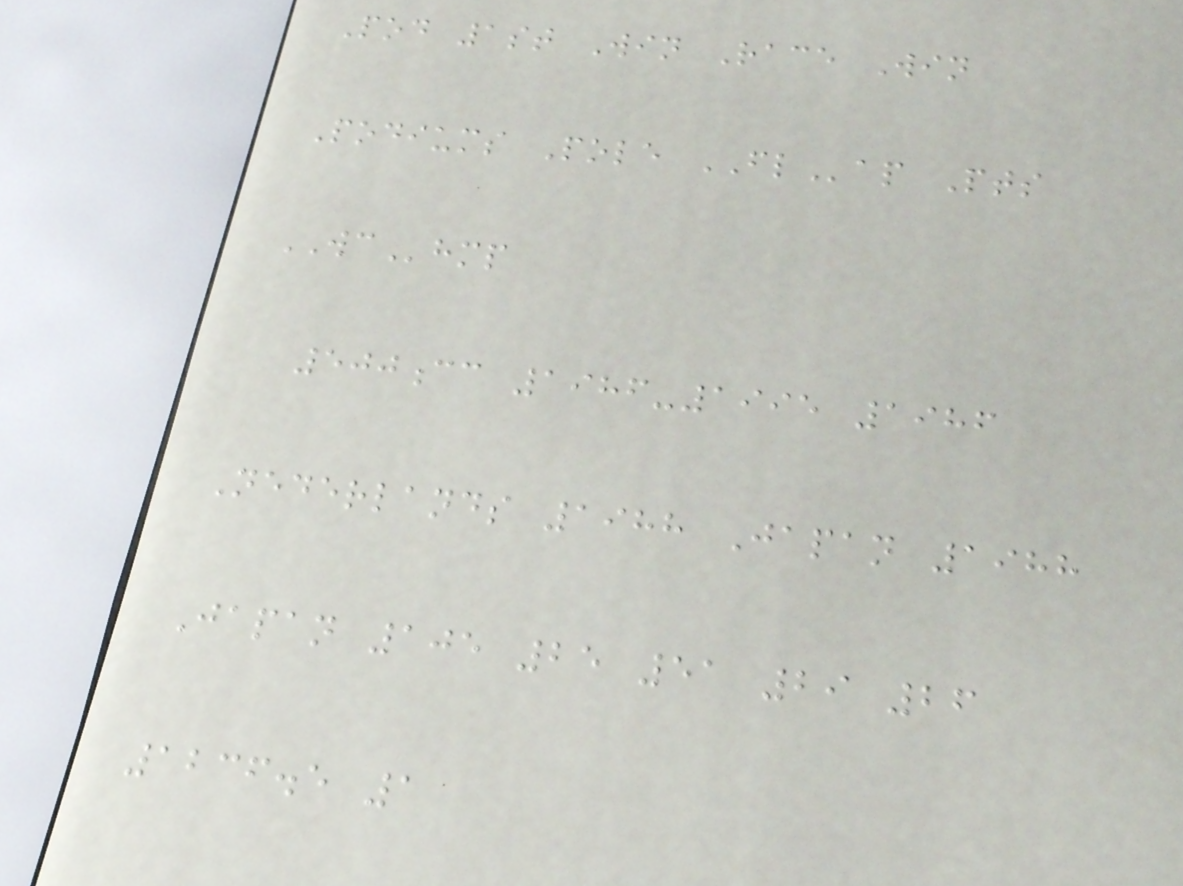Pod 1st Win Race Win
Podiums Pole FLap Pts
WChmp
500cc 1986-1995 1986
Nederlands 1988 Japan 1988
Japan 105 25 51 29 26
1236.5 1
